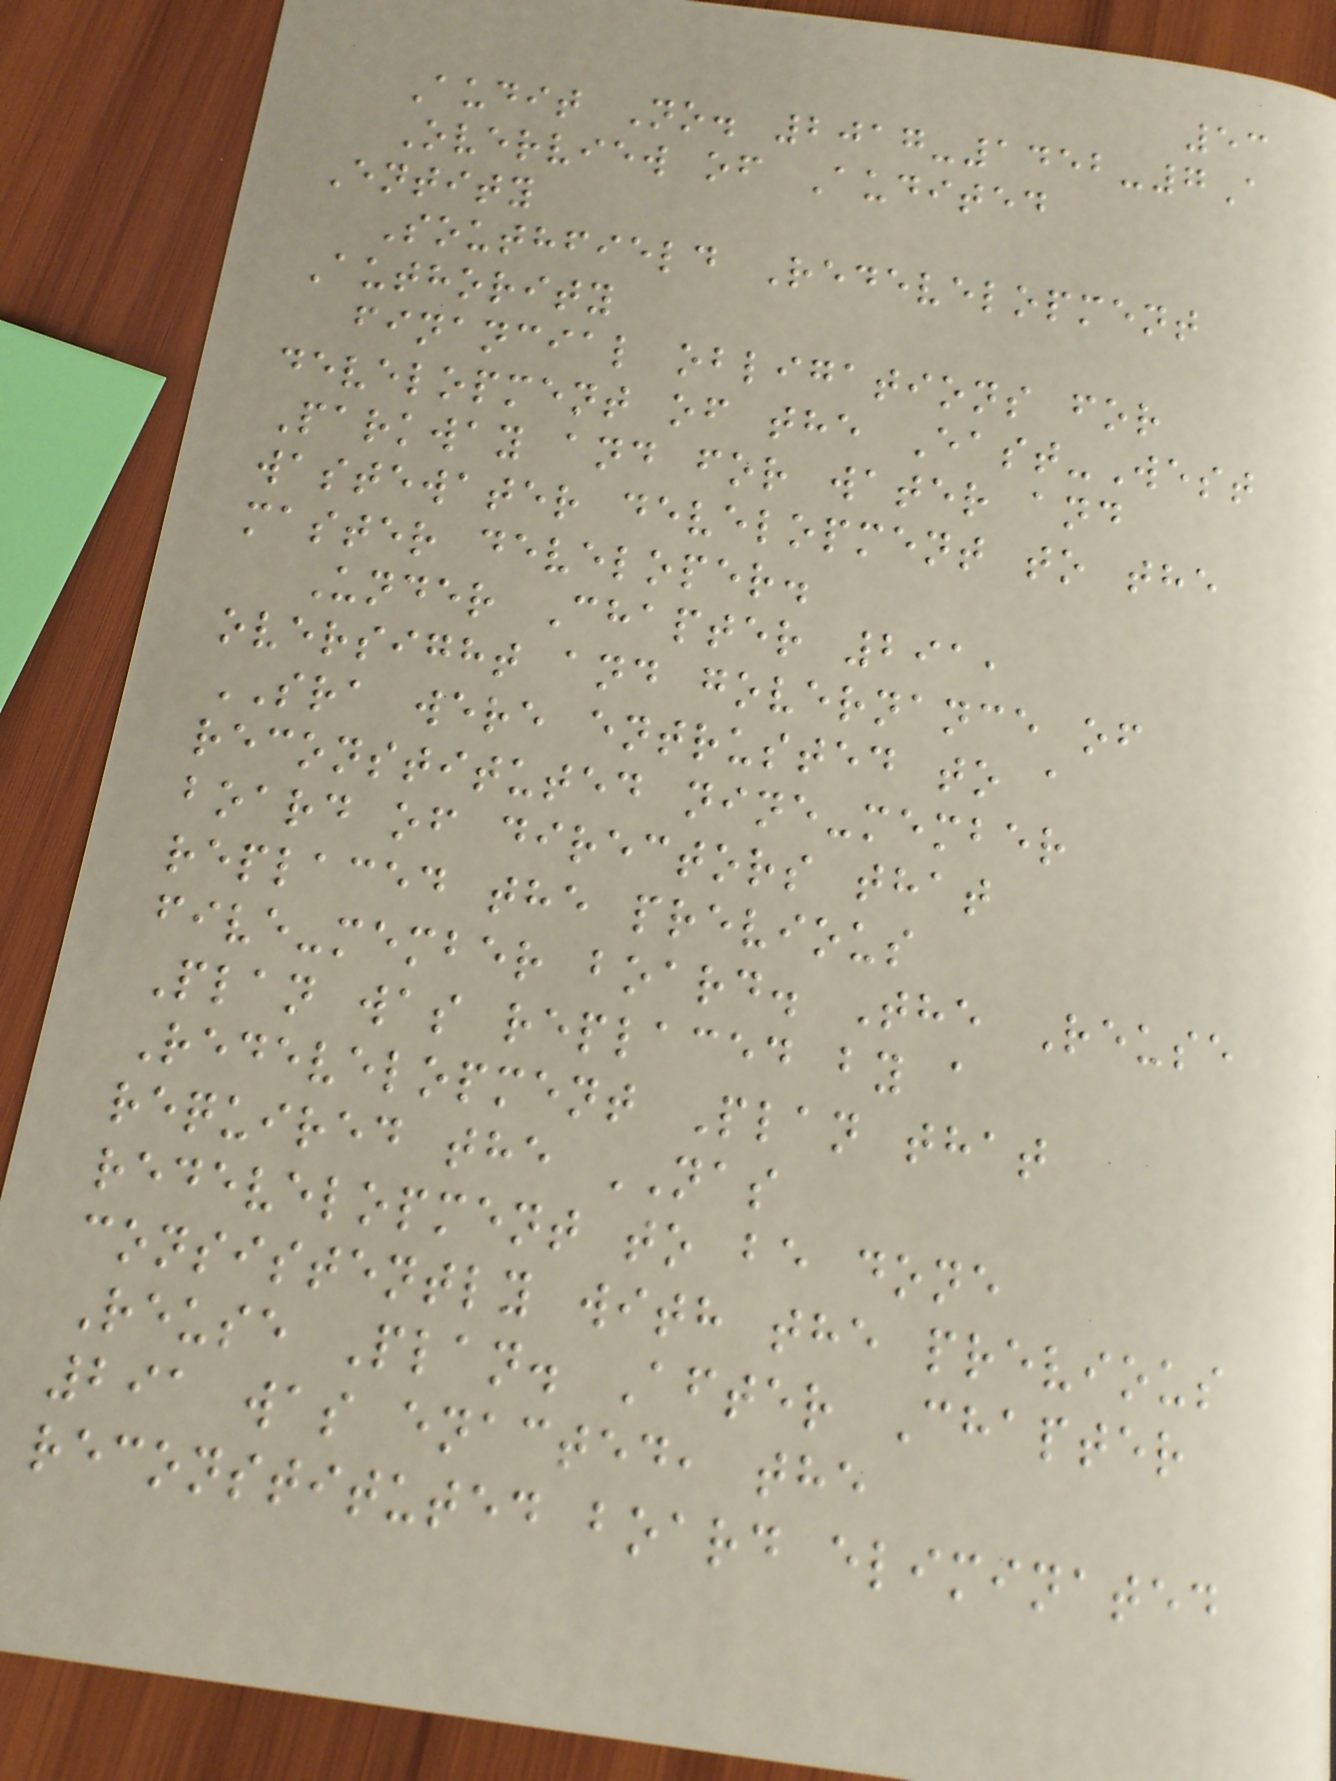53
Audit No. 2017-1452-7A
Overview of Audited
Entity
Southfield Redevelopment
Authority
financial obligations for
development of the East-West
Parkway and for water and
wastewater development to the
master developer.
Under Chapter 291,
oversight and governance of
SRA were entrusted to a
reconstituted nine-member
board of directors that
replaced the previous
five-member board. The Reuse
Plan was replaced by a
Redevelopment Plan that
required the NAS
redevelopment to be done
consistently with the previous
Reuse Plan. After Chapter
291 was enacted, the
reconstituted board eliminated
